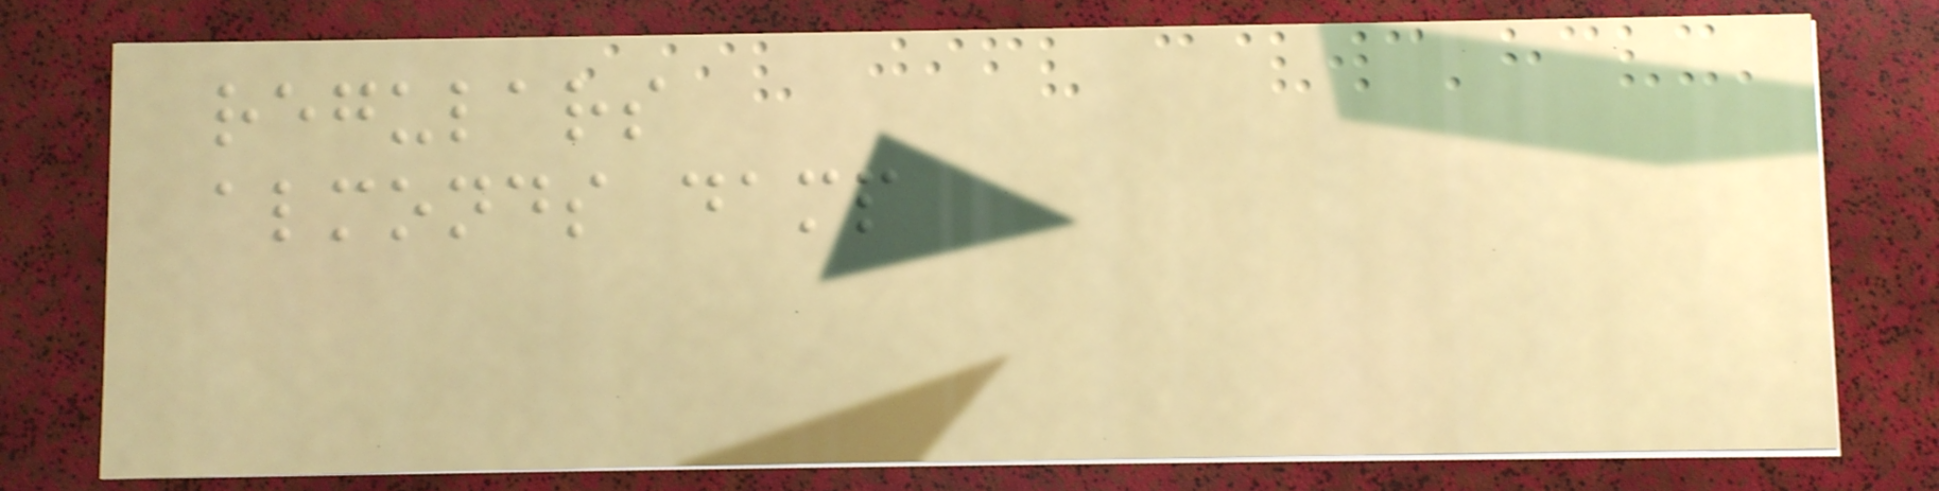regulars
almonds damp
